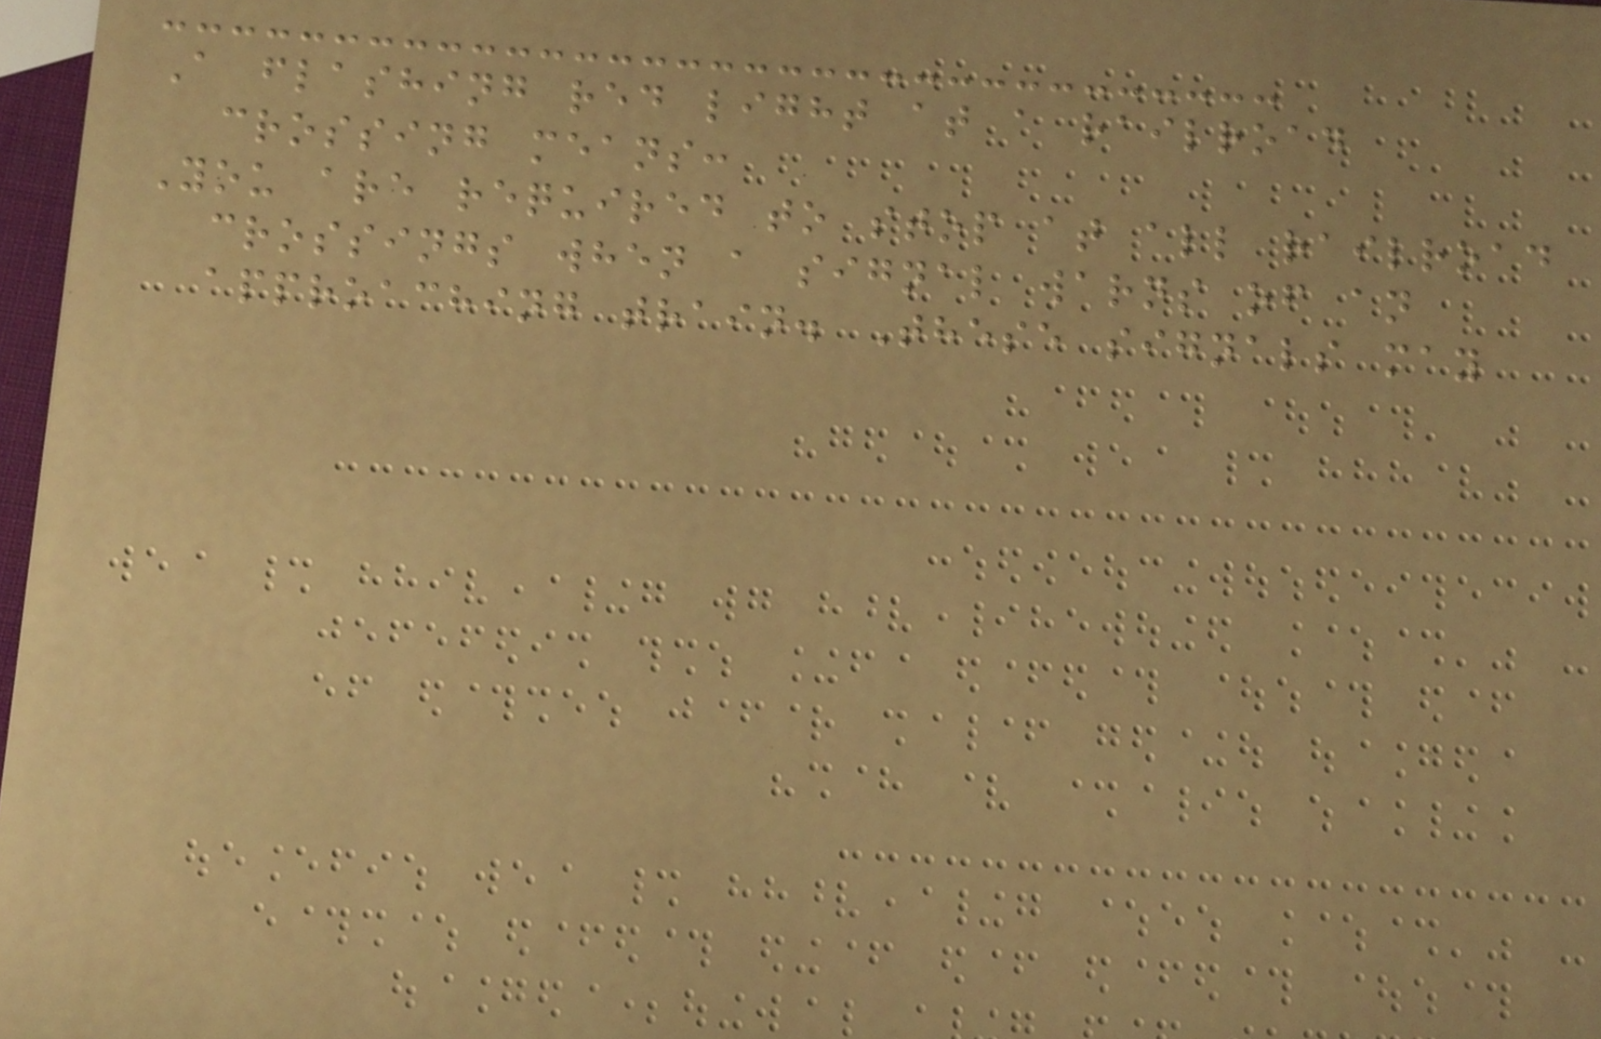A flashing red light at a railroad
crossing means:
You are required to stop at all railroad
crossings when a signal warns of an
approaching train. These signals may
